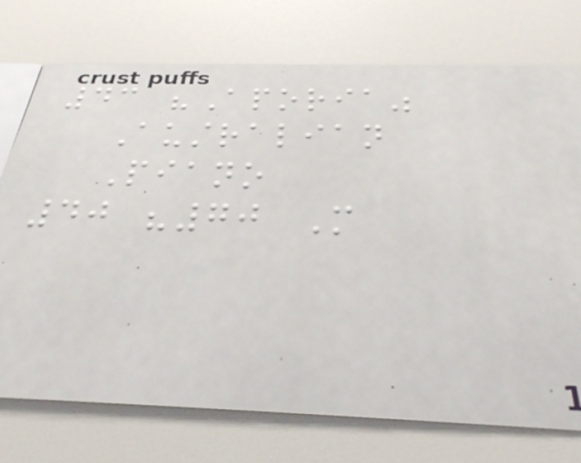43 "Aporia"
Australian
Piano
40 "70 More
